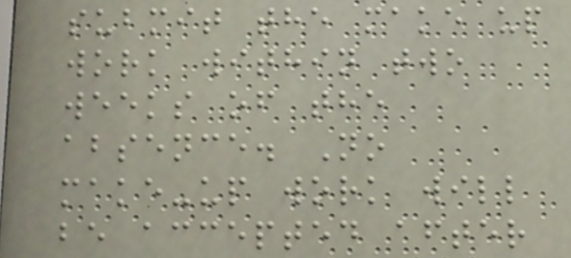submit the make up
work within two
weeks of the
absence. No
make-up work will
be accepted after
